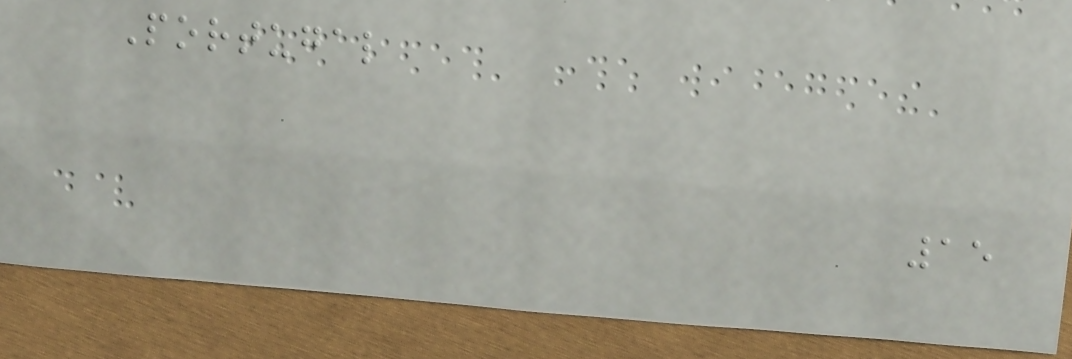Portugal
15
